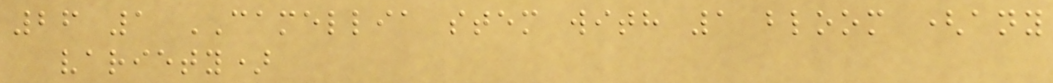26 1 CAMELLIA stem with 1 bloom (any
variety)
